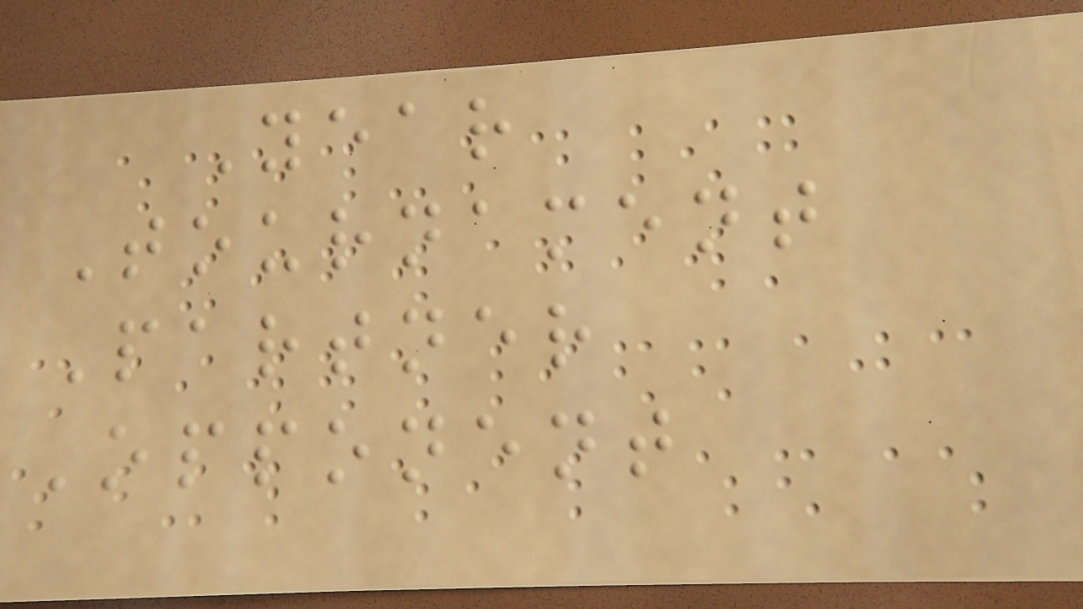Year
Tournament
Partner
Opponent
